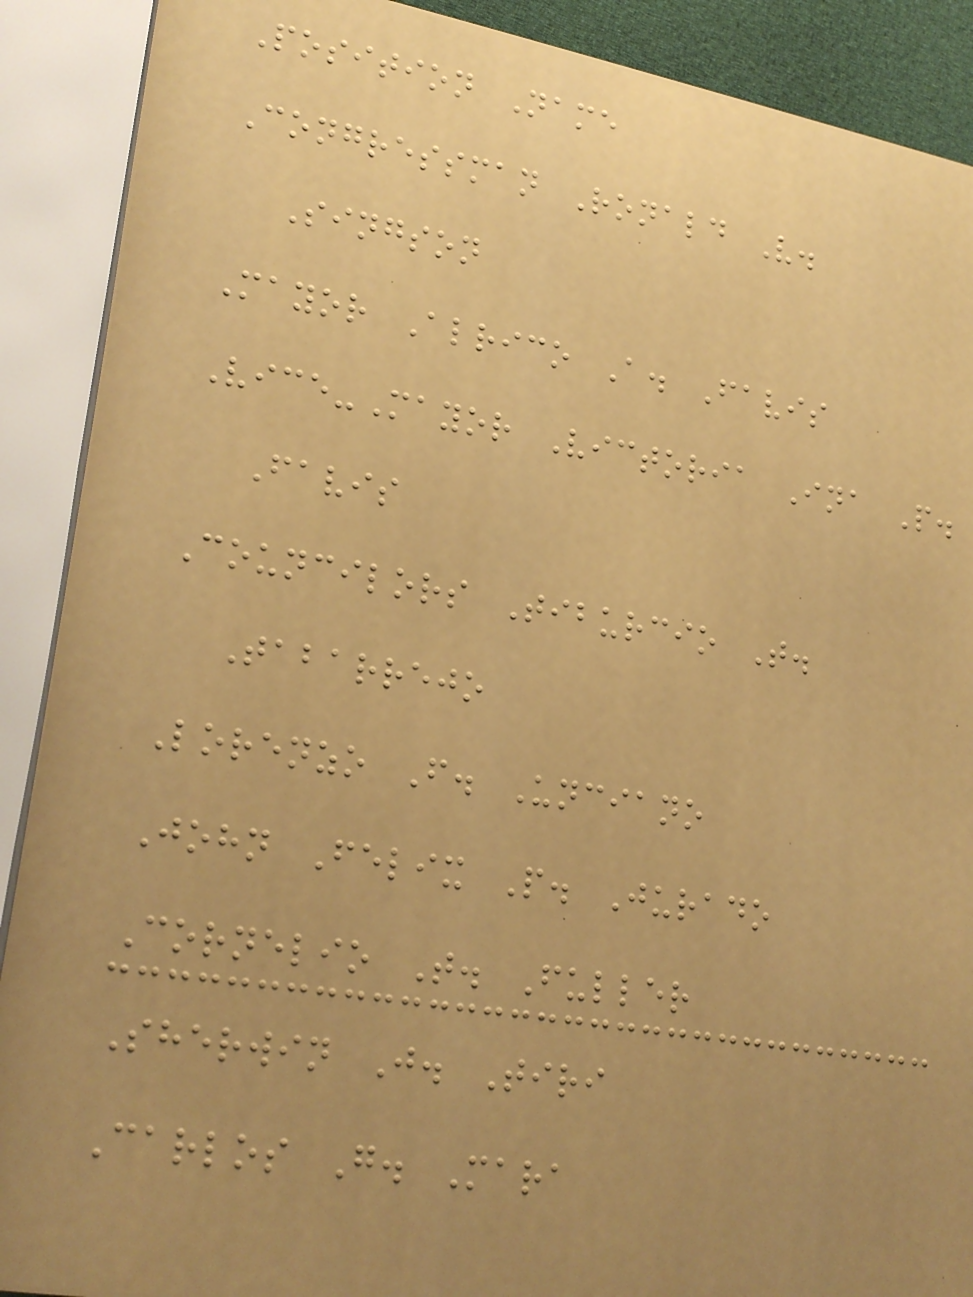Position Name
Congressman Ronald V.
Singson
Mayor Alrico A. Favis
Vice-Mayor Victoria Ina P.
Favis
Councilors Tiburcio T.
Tabarrejo
Lorenzo F. Unciano
John Felix P. Jurado
Cornelio T. Fuller
Sherwin J. Tiri
Carlos G. Mara
